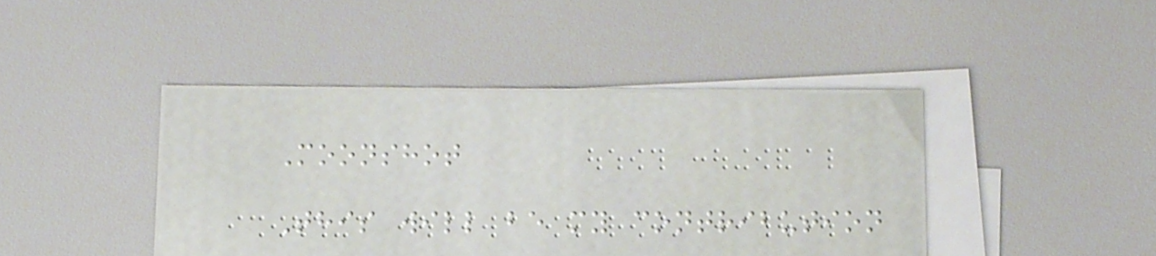Moonshot
This will be my contribution
